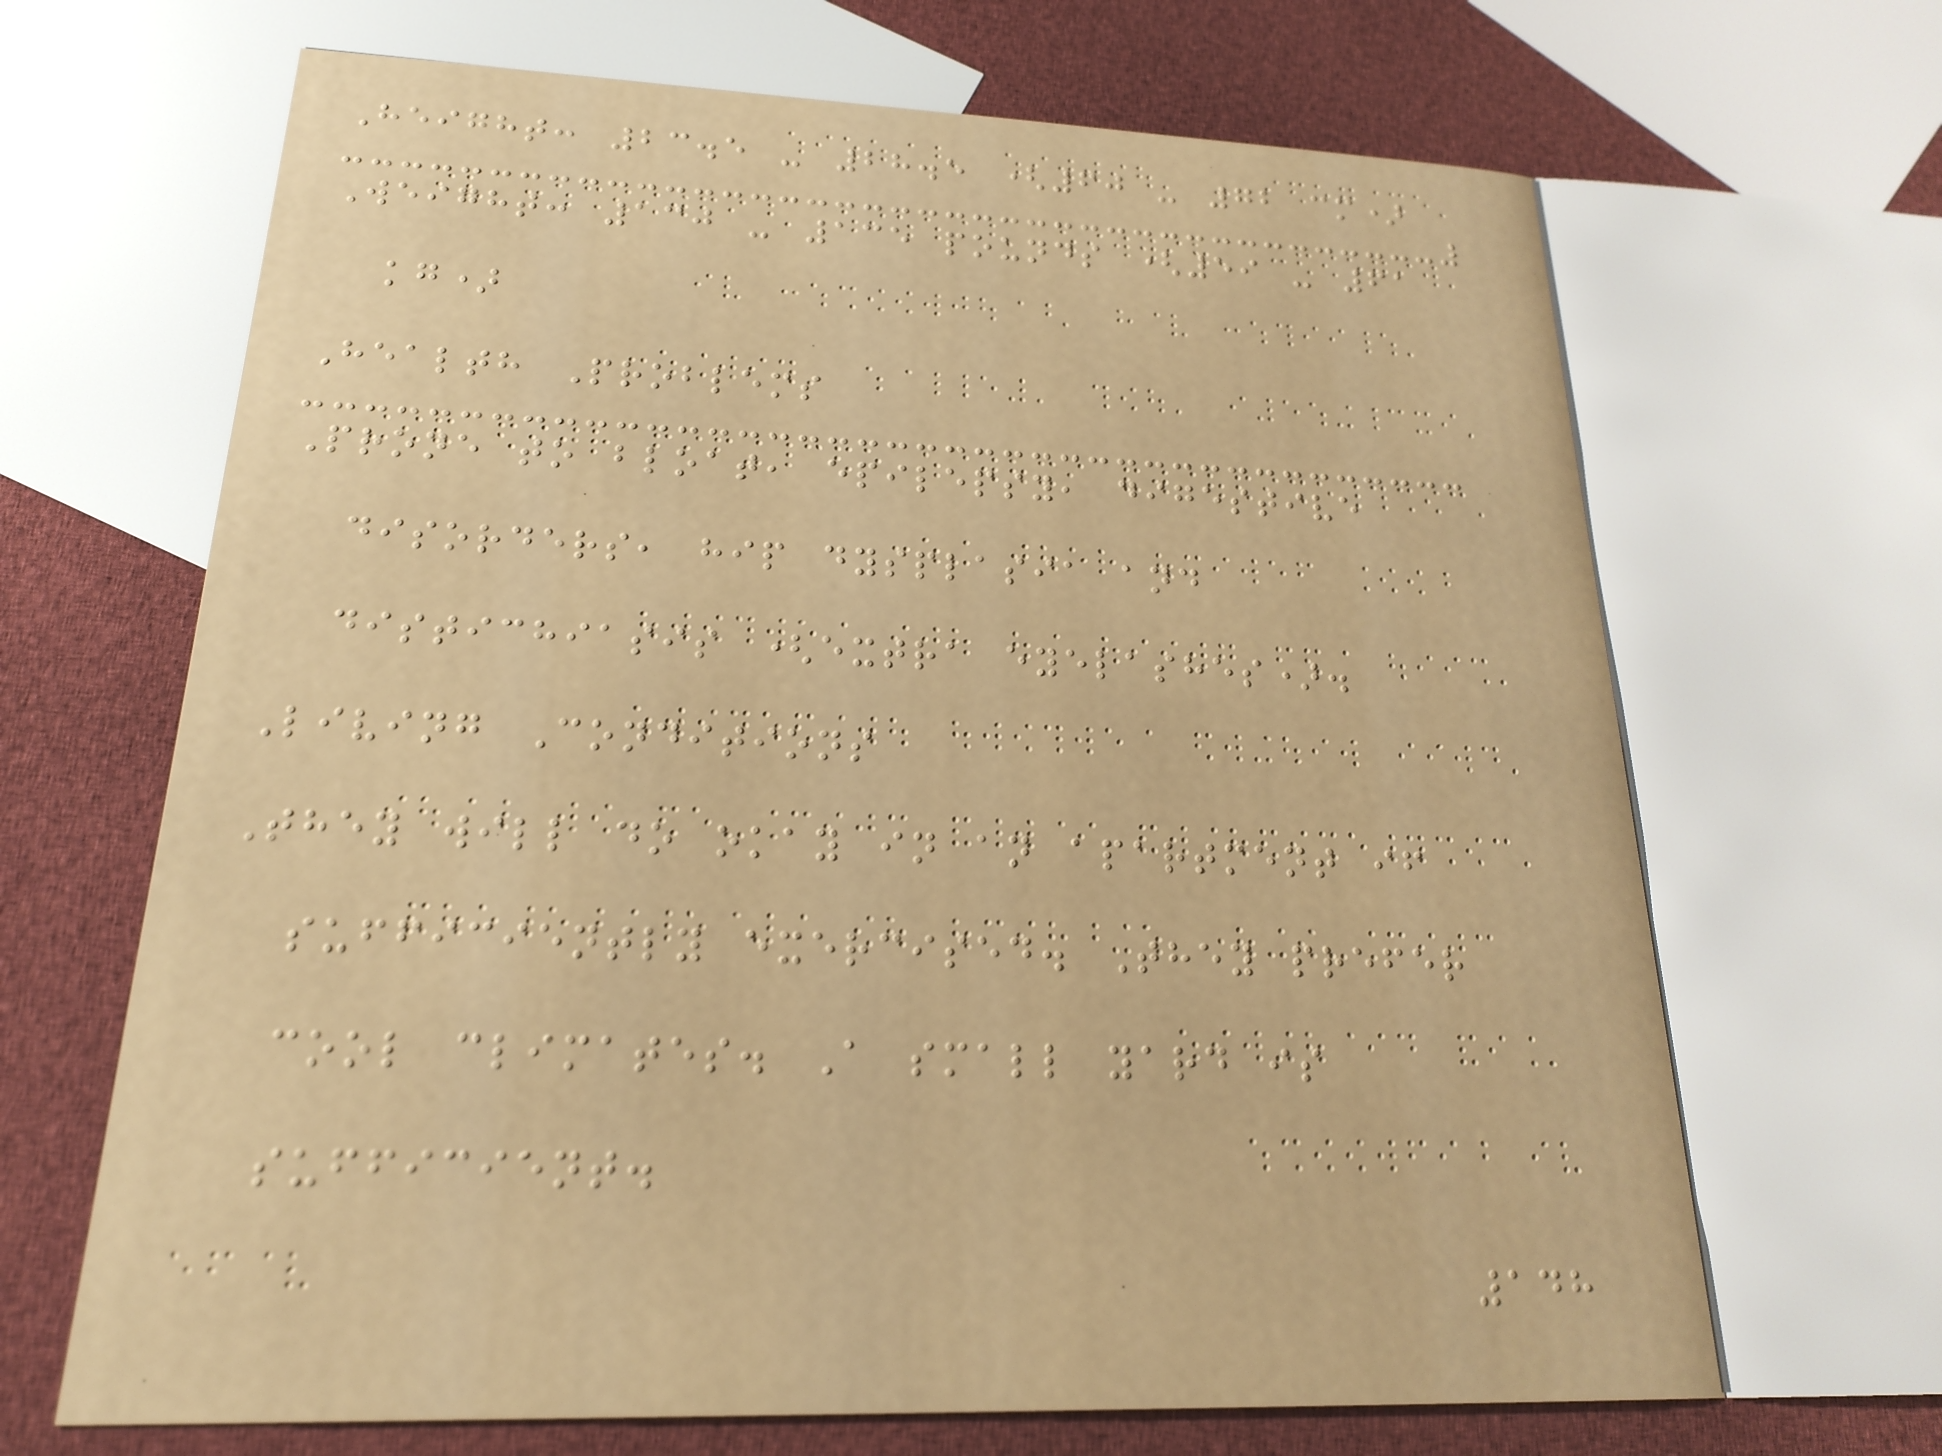Height: 23.5 - 28.5 (60 - 72 cm)
Weight: 130 - 135 pounds (59 - 61
kg)
Health Problems
Prone to bloat, epilepsy, digestive
disorders, hip dysplasia and
distichiasis (extra eyelashes).
Living Conditions
They will do okay in an apartment if
sufficiently exercised. They prefer
cool climates. A small yard is
sufficient.
148
